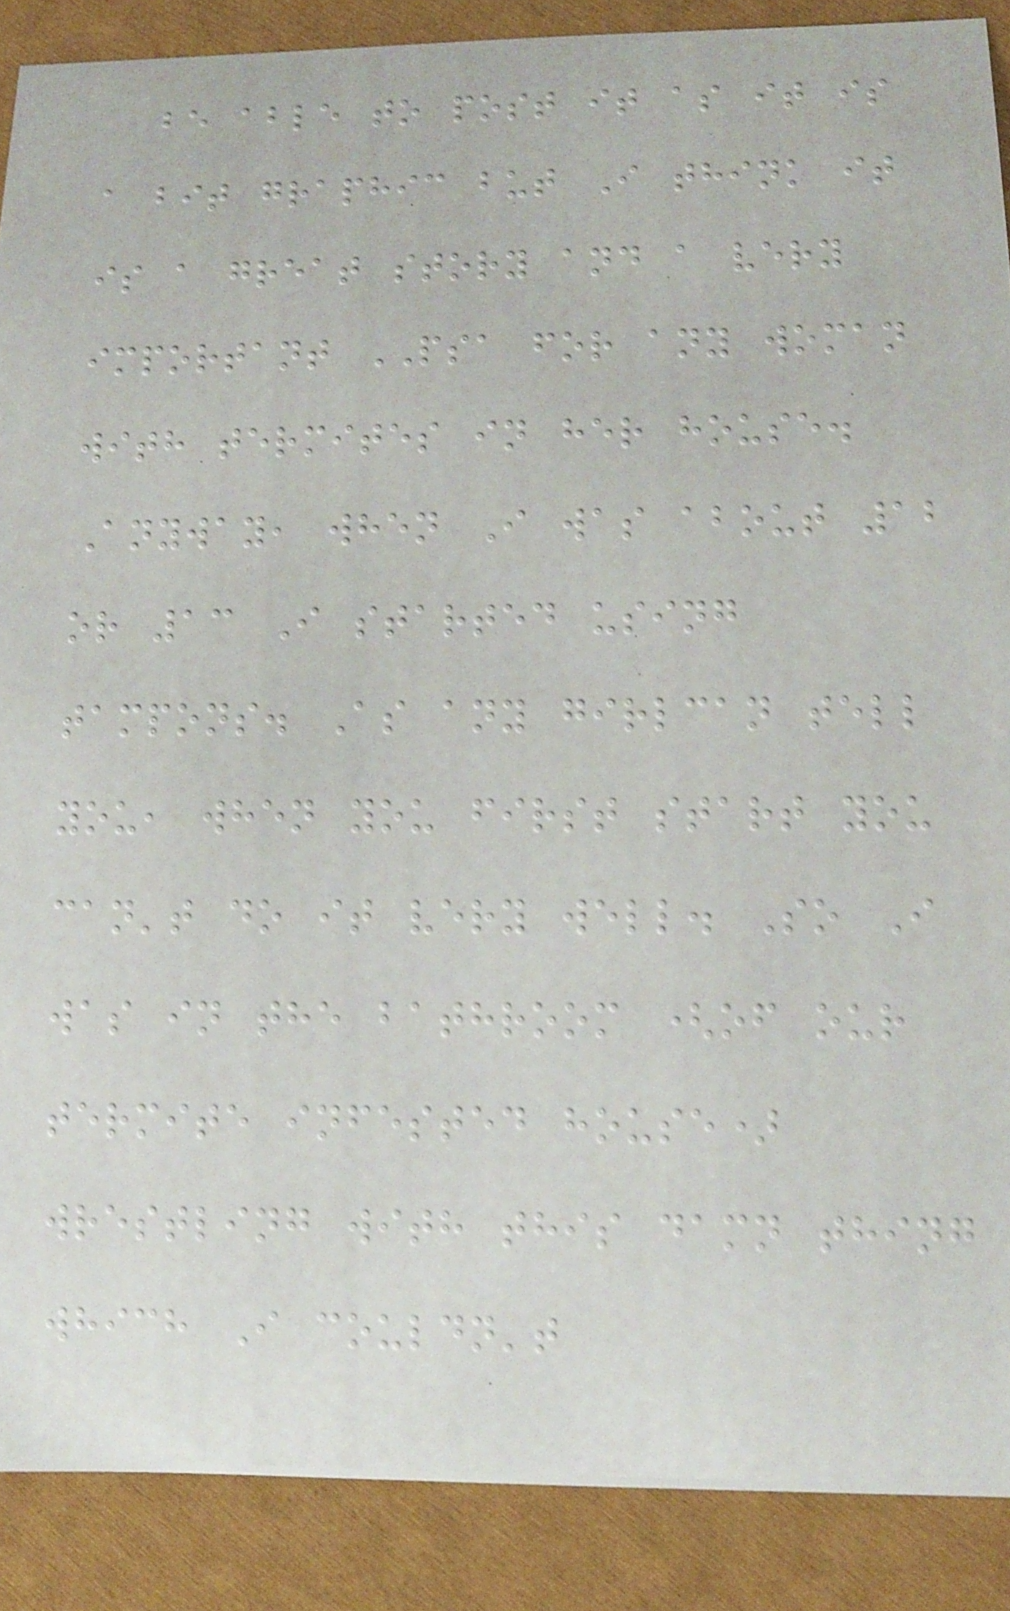be able to post it as it is
a bit graphic but I think it
is a great story and a very
important PSA for any woman
with termites in her house.
Anyway, when I was about 12
or 13 I started using
tampons. As any girlcan tell
you, when you first start you
can't do it very well. So I
was in the bathroom (of our
termite infested house)
wrestling with this damn thing
which I couldn't
